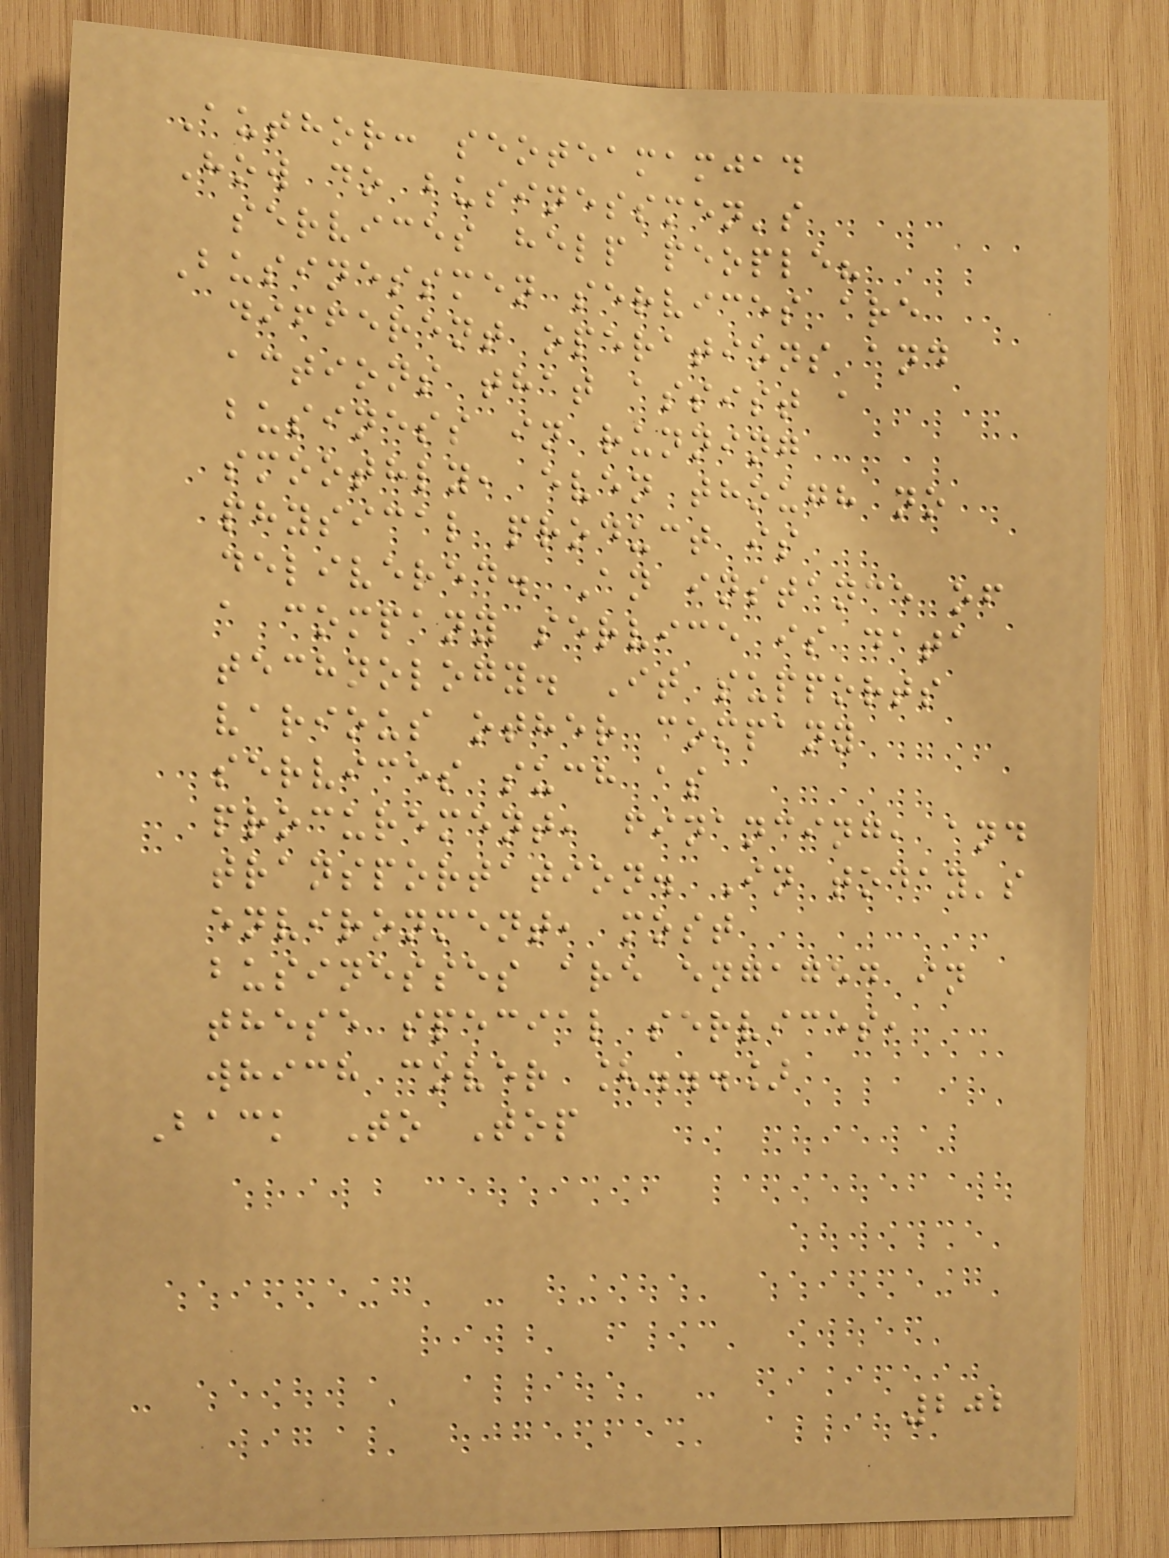Author: seoteamamjad
How do businessmen's
services help people?
Businessmen services are
different operations and
actions that assist a
business in running
smoothly, even though no
physical product is
delivered. An instance of
a company service is data
technology. It supports
various other company
services such as
procurement, financing, and
transportation. In today's
environment, most
businesses are engaged in
these special services,
which cover [...]
Back To Top
202
